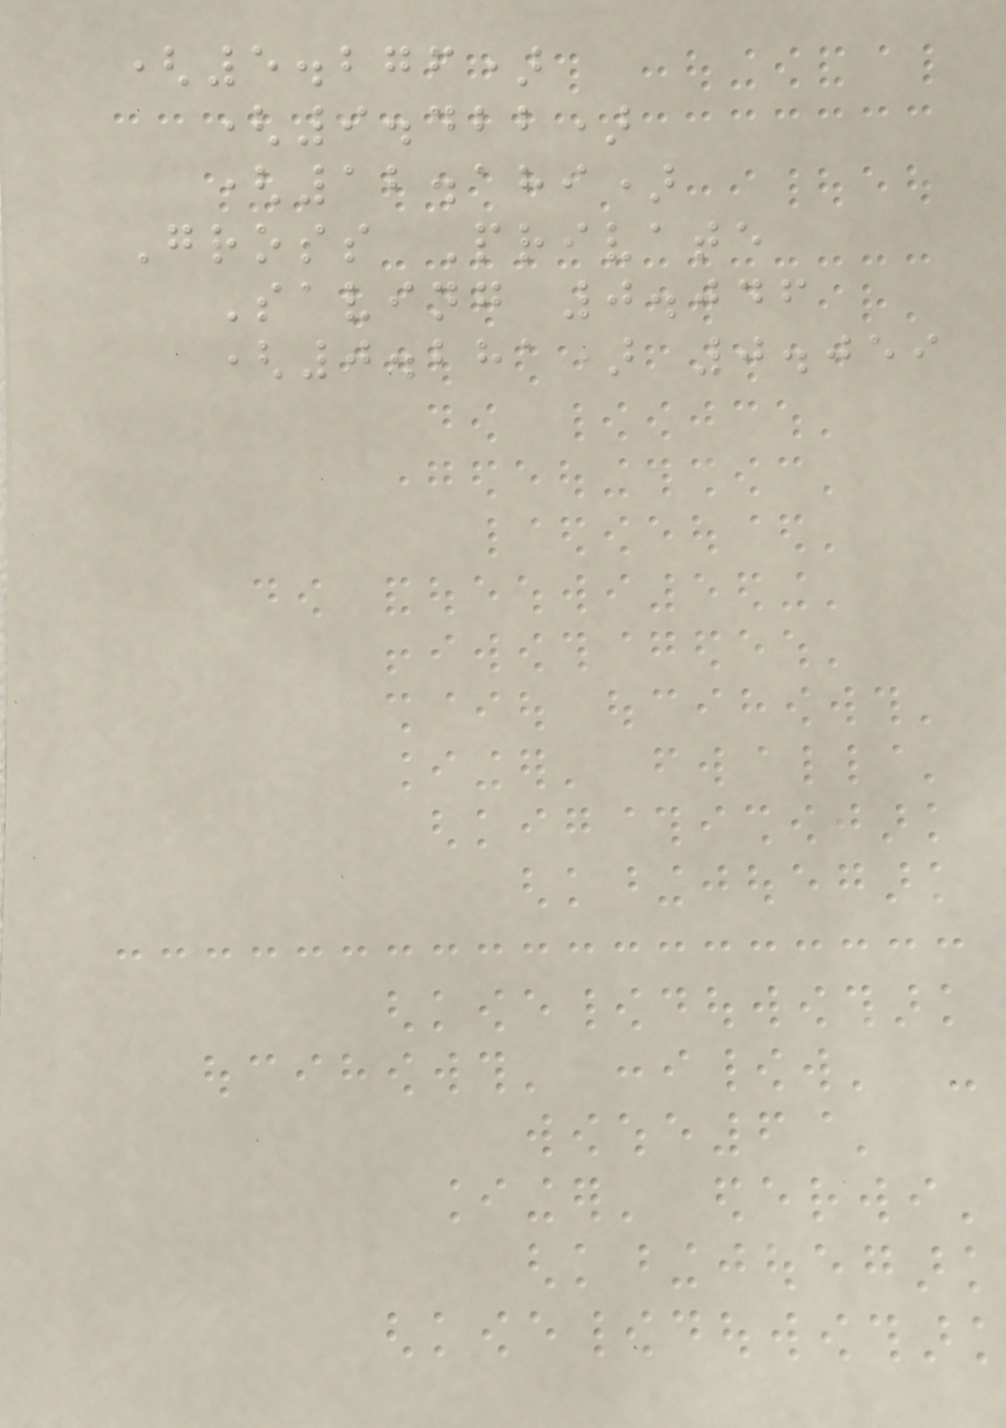(5.276)
(9.422)
(12.189)
Gross Private
Saving 0.046
(0.281) 0.059
